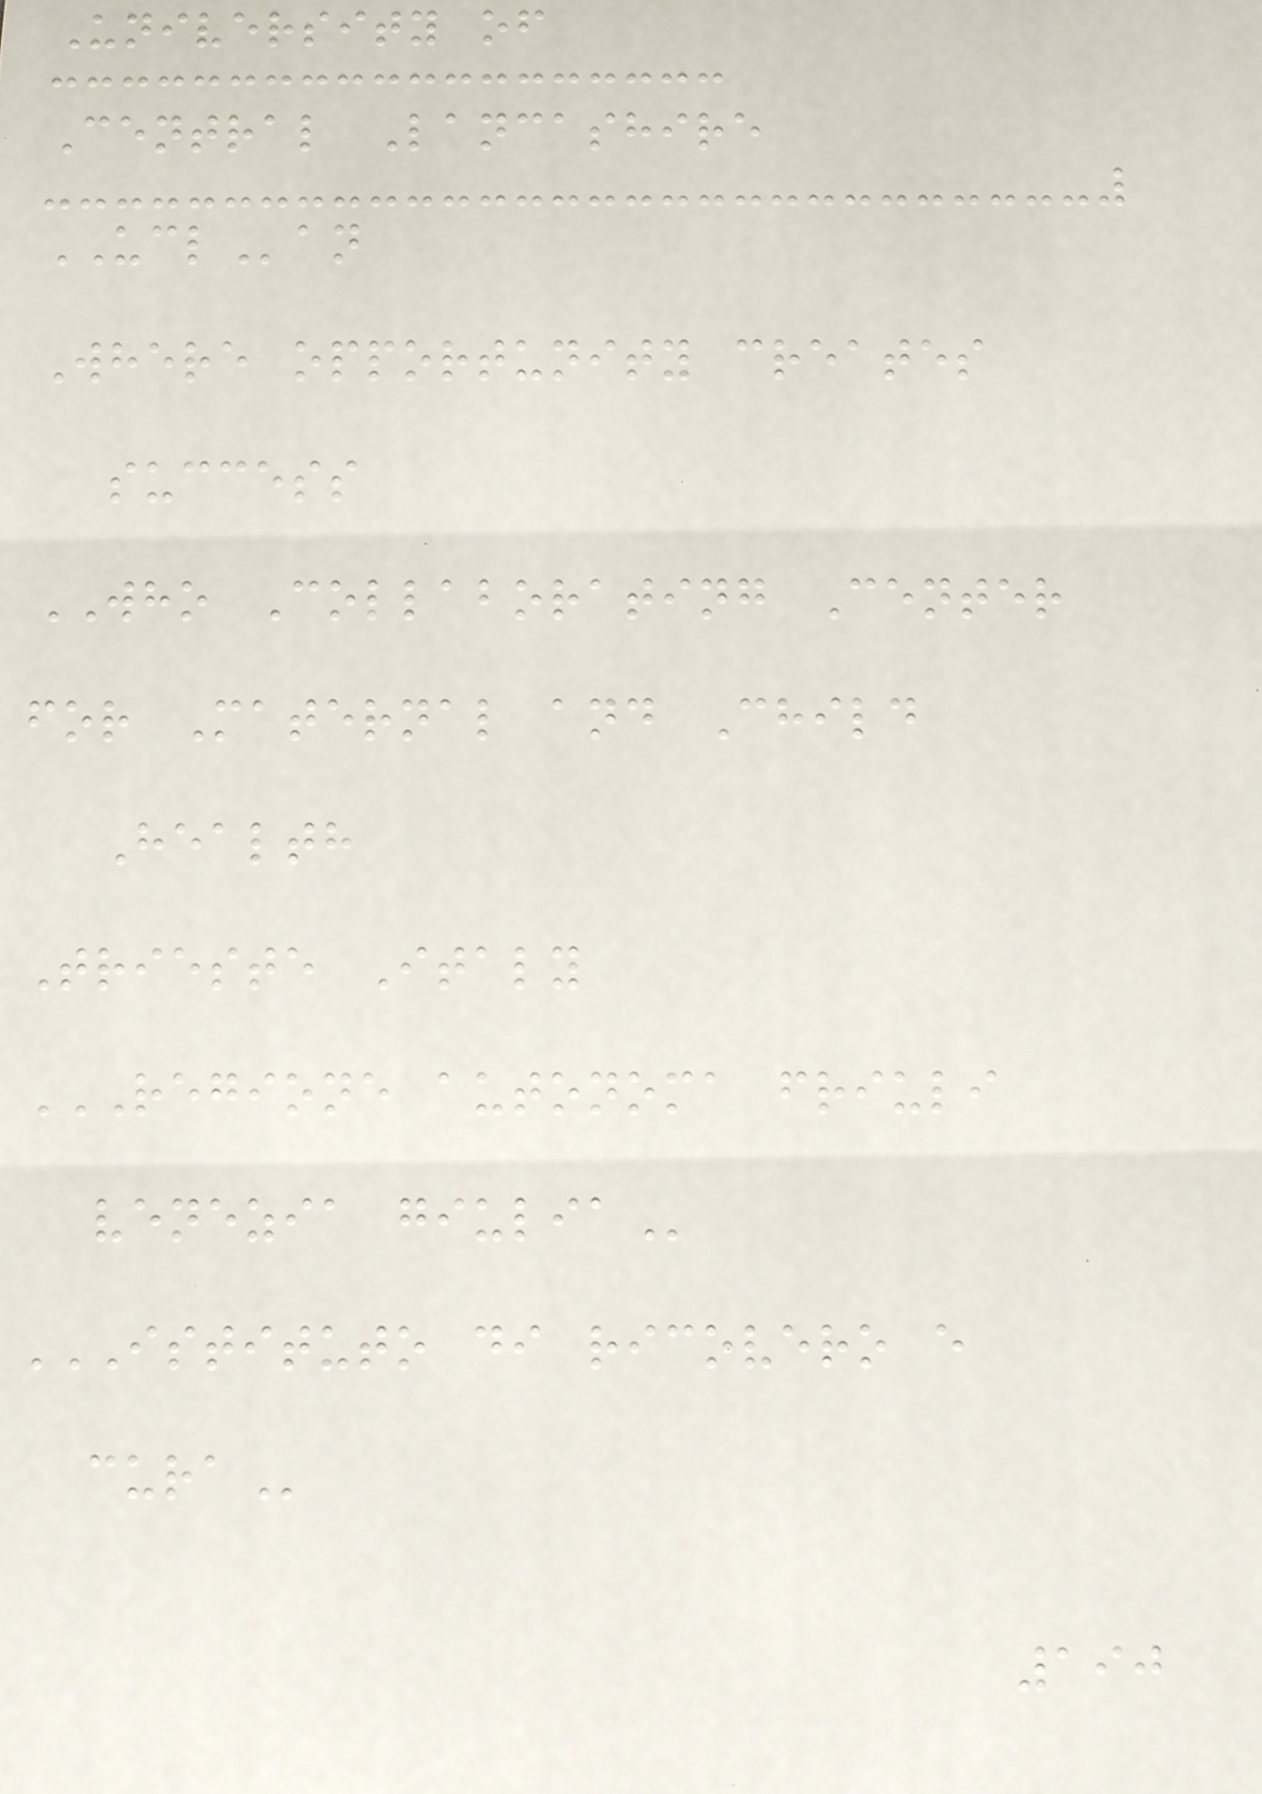University of
Central Lancashire
UCLan
Where opportunity creates
success
WHO Collaborating Center
for Maternal and Child
Health
Trieste Italy
REGIONE AUTONOMA FRIULI
VENEZIA GIULIA
ISTITUTO DI RICOVERO E
CURA
190
